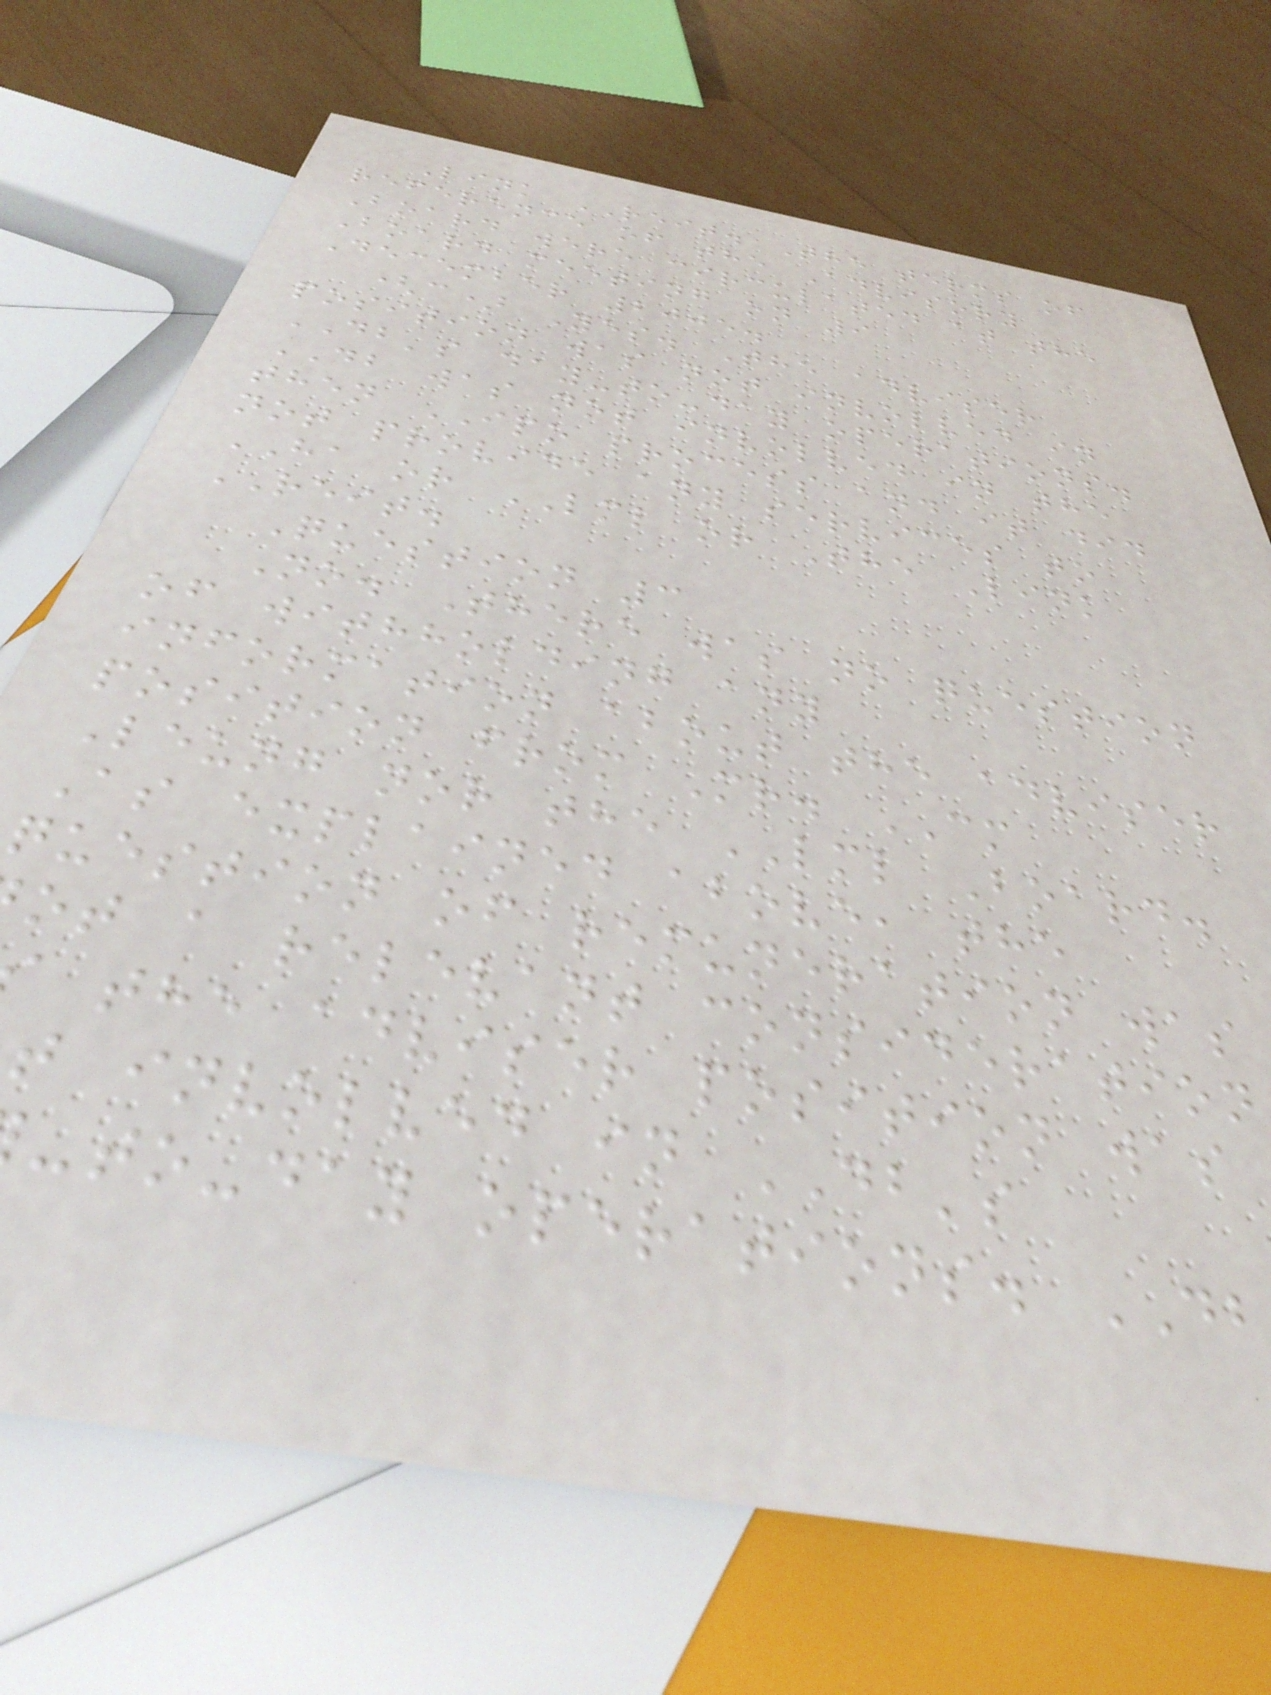Link REIT. The terms of
reference of the Advisory
Board were circulated at the
Board meeting on 9
December 2005.
(c) Yes. The adviser
position was not involved in
DB's day-to-day operations.
DB was not involved in the
then IPO process and it did
not provide any services to
HA or LML or The Link
REIT.
Question 3
No. There was no question
of withholding any
information about the adviser
position from Mr. CM
Leung nor the LML Board.
As explained above, the
question of remuneration was
ot a relevant consideration
the adviser position was
t involved in DB's
-to-day operations. DB
